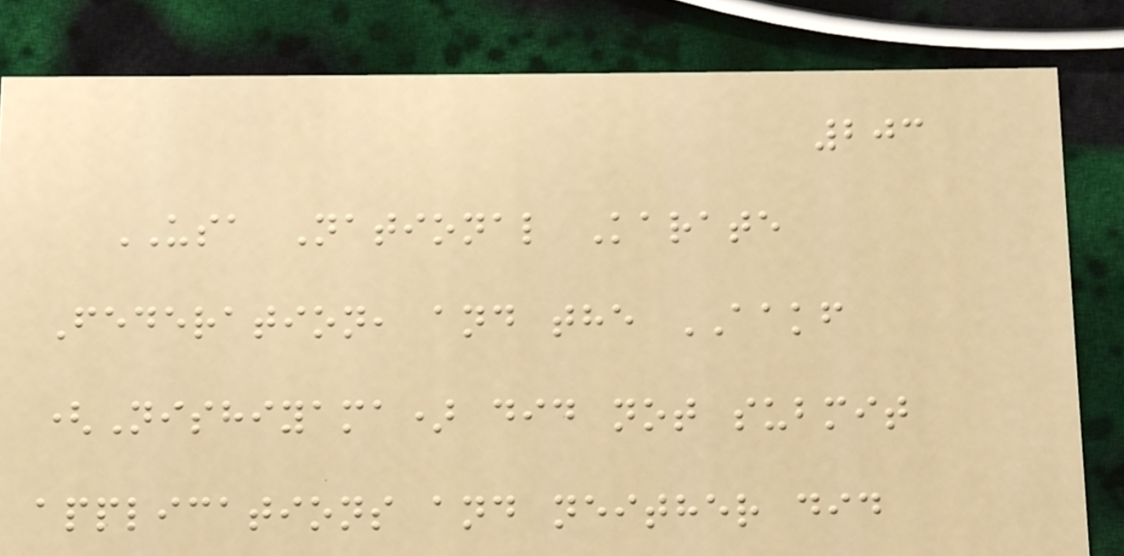203
USA National Karate
Federation, and the AAKF
(Nishiyama) did not submit
applications and neither did
